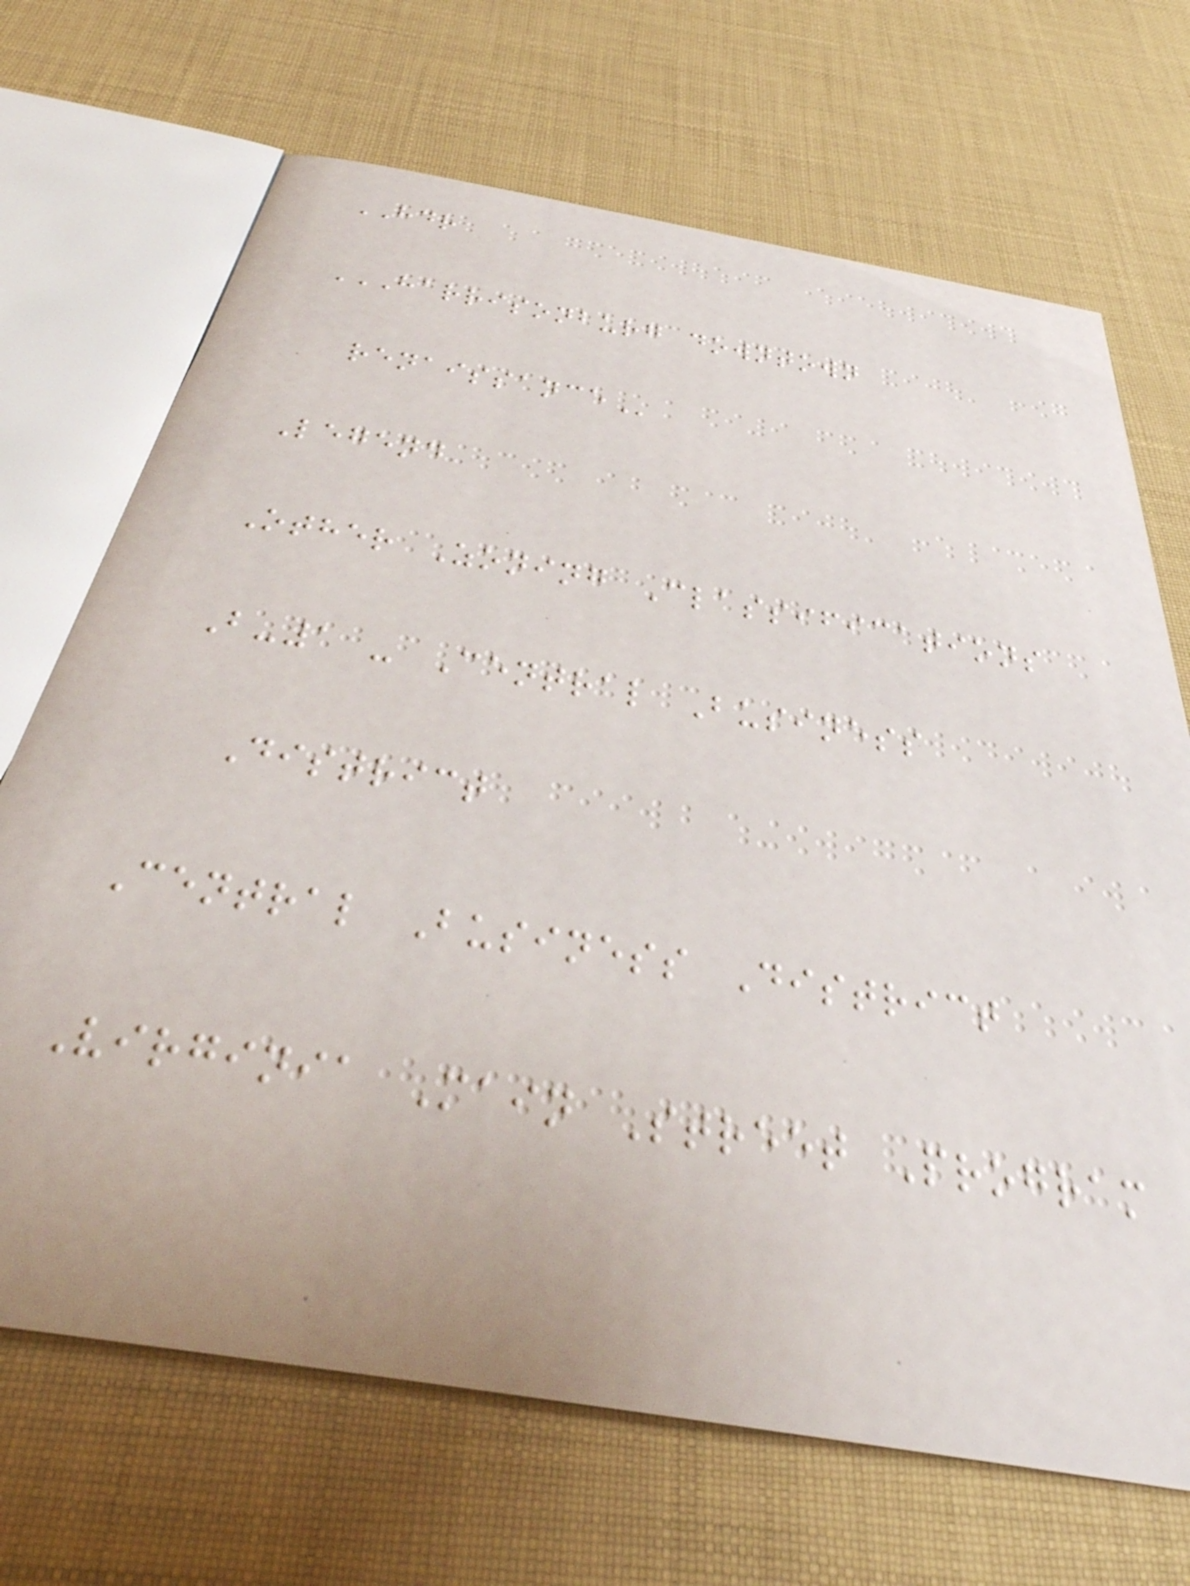HDR
HARRISONBURG DOWNTOWN
RENAISSANCE
Legend
Other Zoning Classifications
B-1 - Central Business
District
Central Business District
Virginia Main Street Program
